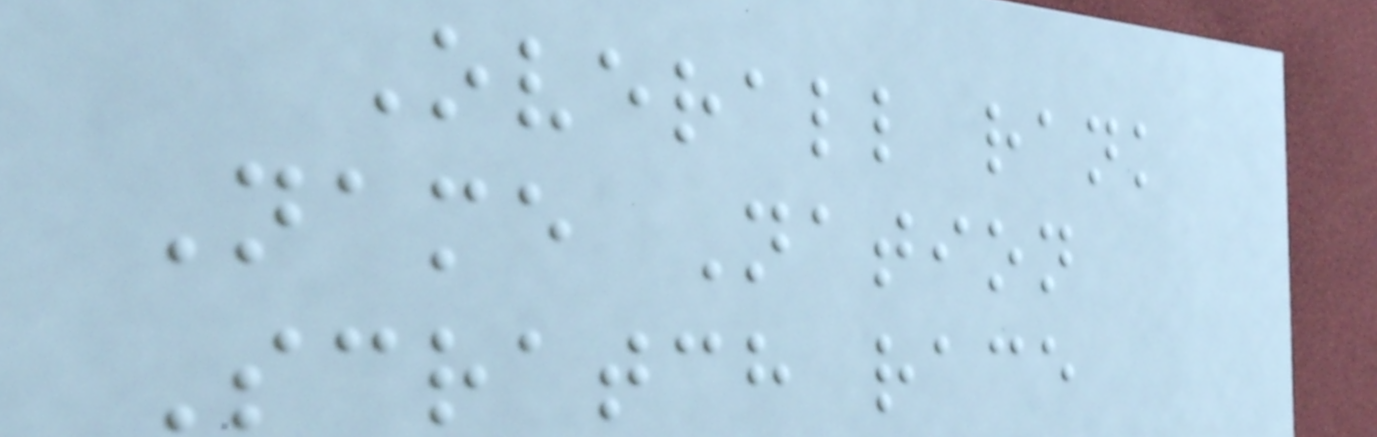Overall rank
Name Nation
Scratch race
